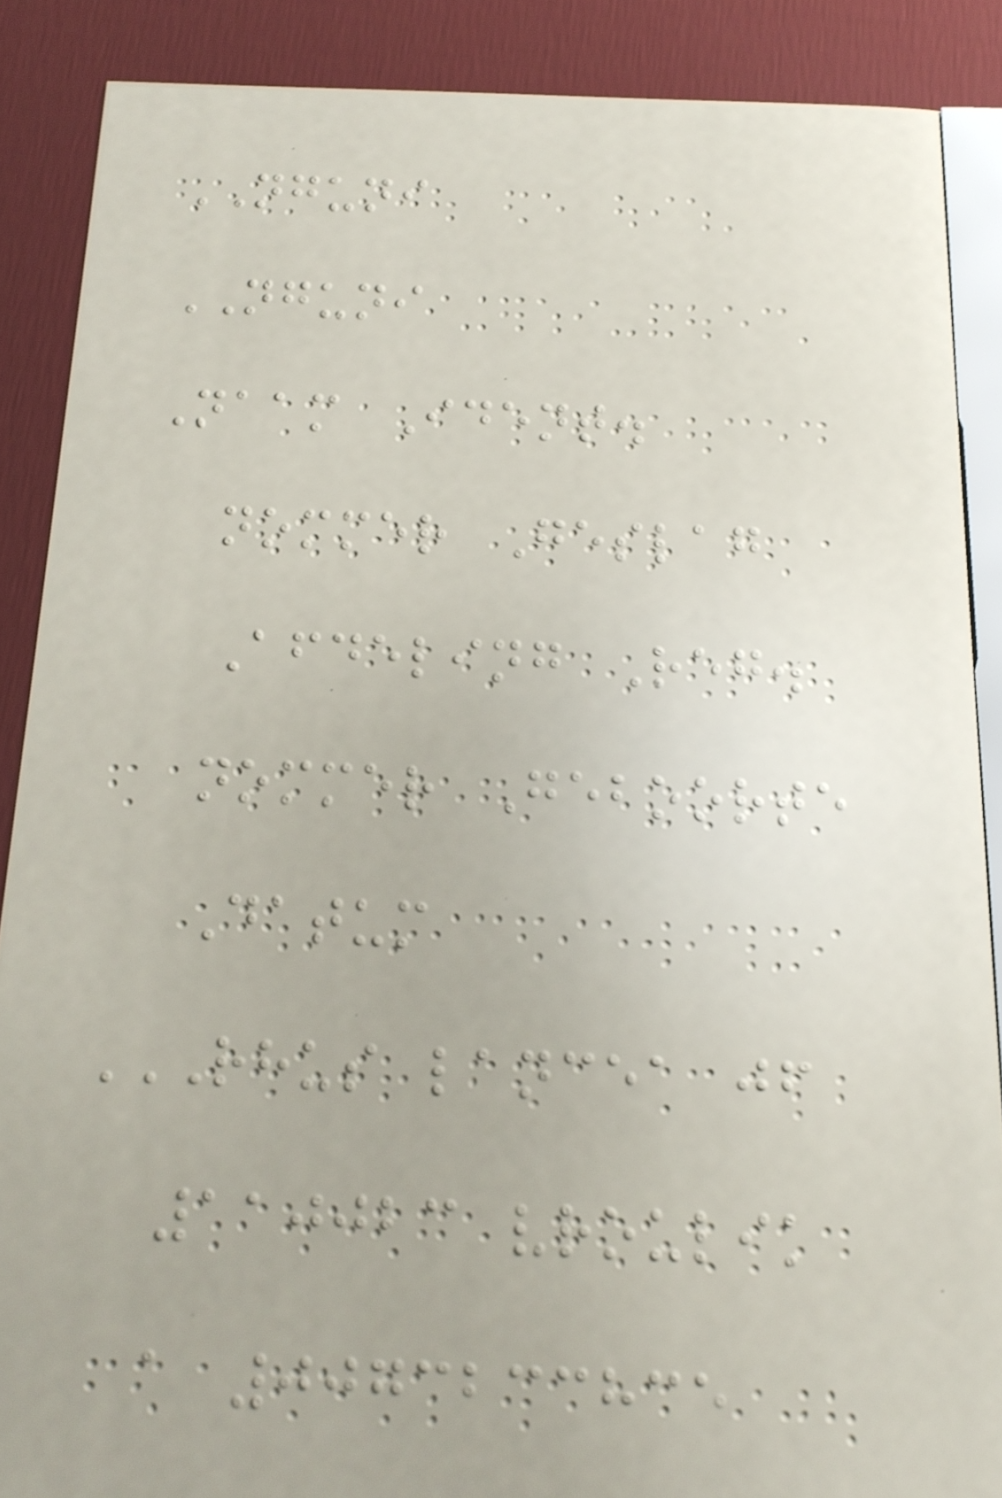NGUNI
NGUNI
Naam Ident.
nommer Geslag
Afdeling Reg.
nommer Geboorte
Datum
RHUS LANCEA JF
110023 VROULIK
A 0073233835
